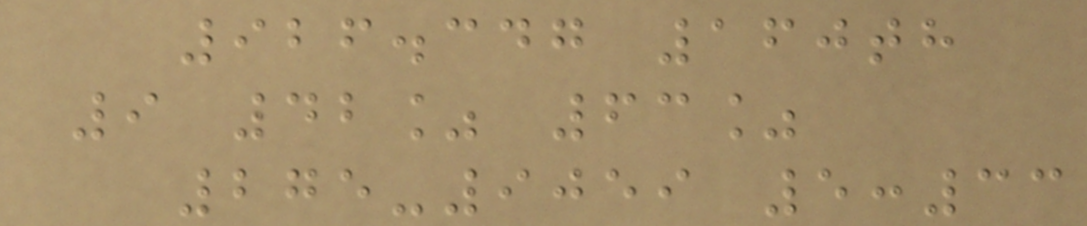926.347 160th
9 42% 63%
275-9059 5:33
